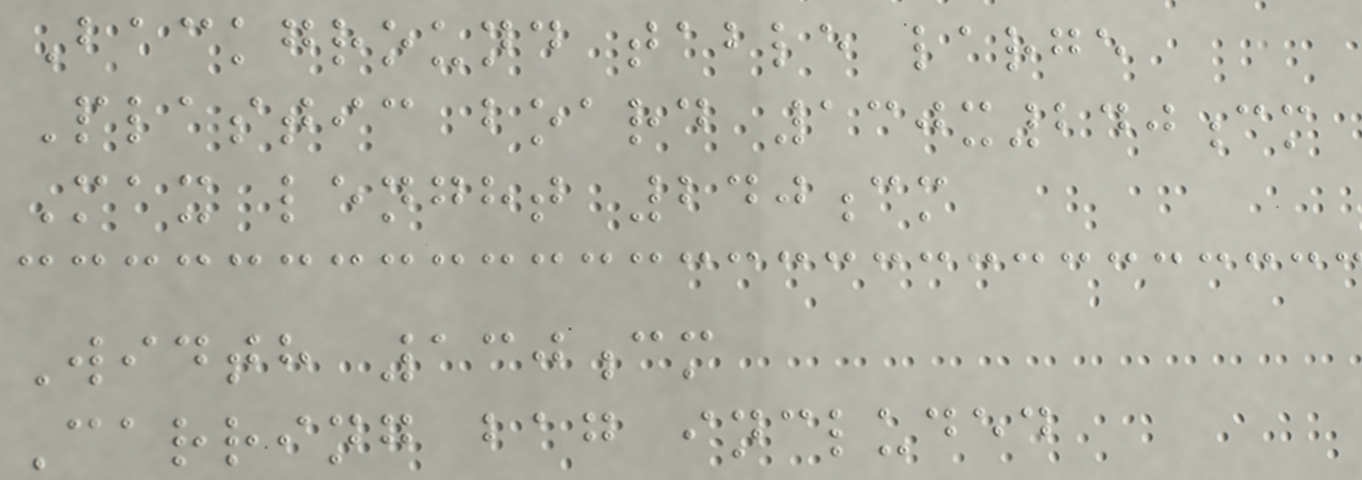Background table large
Plastic board 130x240cm
Max lenght 240cm
Width 130cm
Carring bag included
